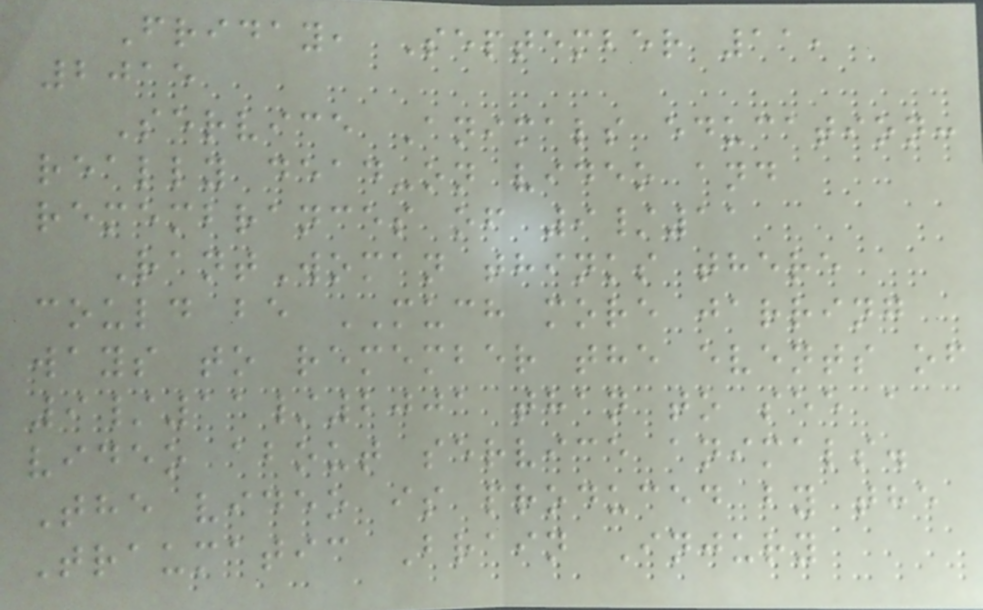Friday, September 11,
2015
Service Animals education:
really dead-on video and
remembrances of 9/11
RantWoman thinks there
could be MUCH more jarring
ways to remember the events of
9/11/2001 than to see a
video about service animals.
The video is produced by the
Traumatic Brain Injury
